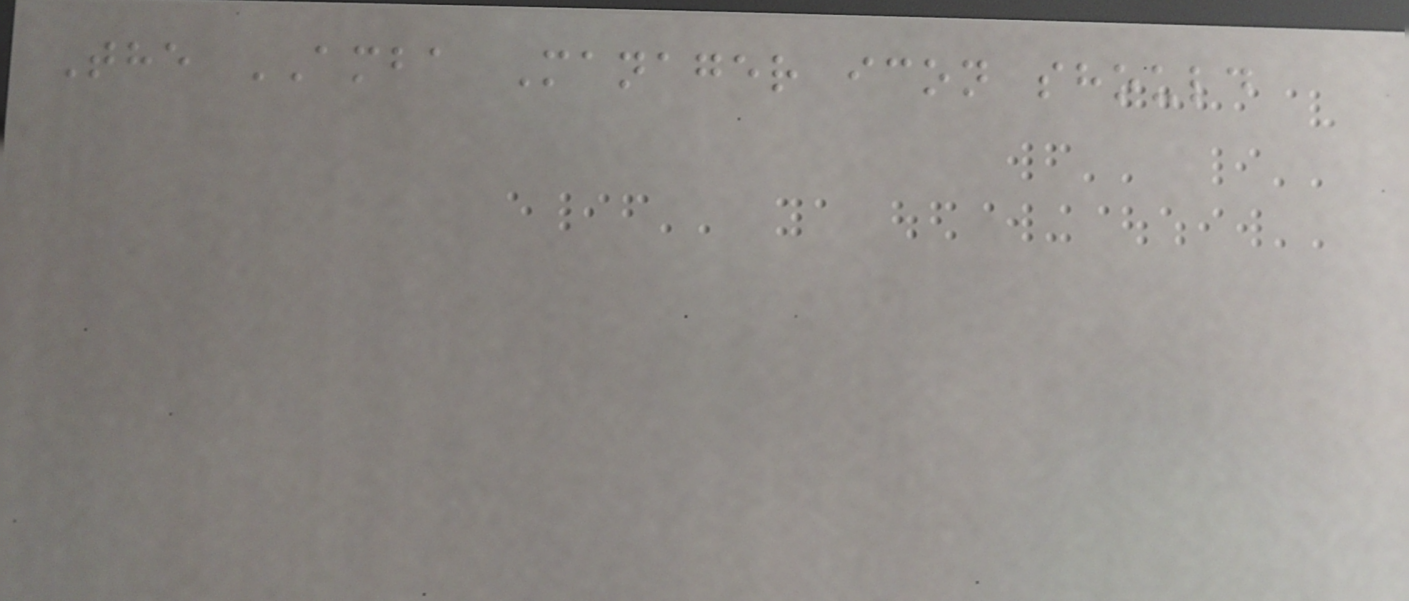The AMBA Manager icon should
